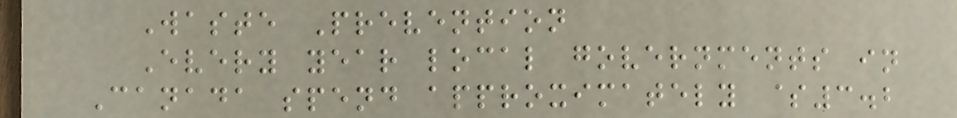Waste Prevention
Every year local governments in
Canada spend approximately $3.2
